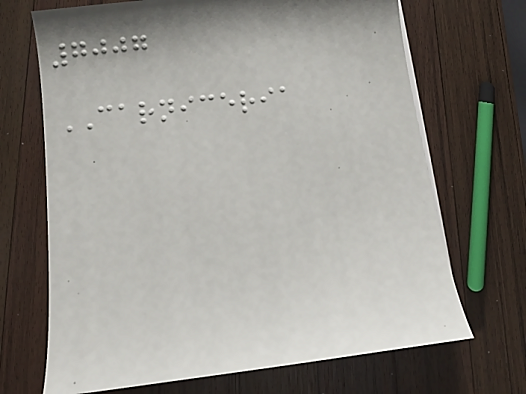7007
CARNICERIA
